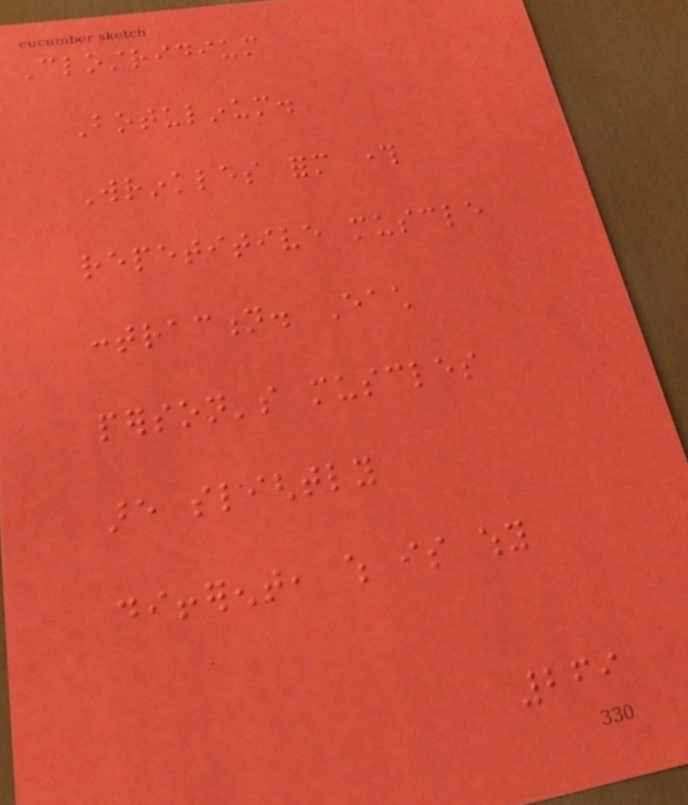Clostridium
Botulinum.
Wrinkles form through
repetitive muscle
contraction. Each
person's muscles
are slightly
different, which is why
269
